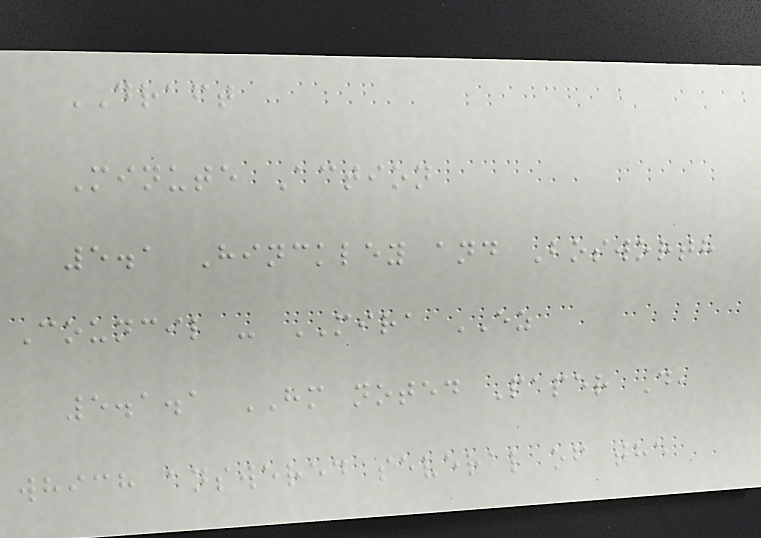DRAFT
Minute Action
5.1 Hinckley and Bosworth
Council - MIRA EZ
5.1.1 HM noted Paper D,
which answered several of the
